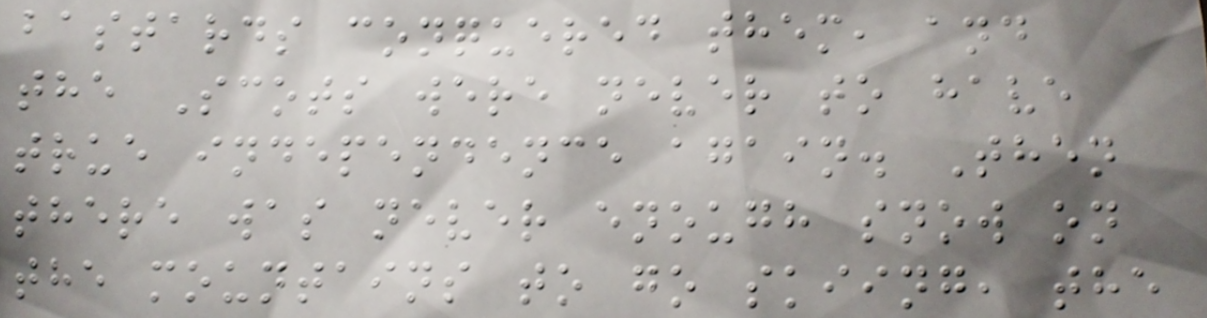bastards conquered them, and
the Scots were never to have
true independence again. Then
there was never enough snow on
the mountains to go skiing, the
